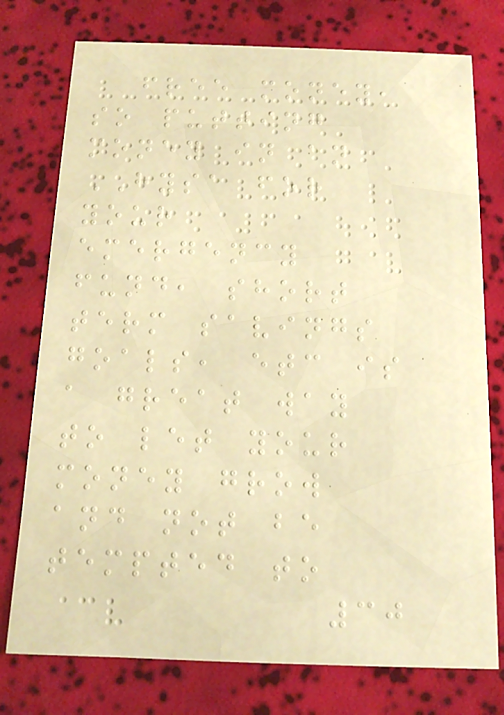free money,
so putting
money in an
HYSA for
your
emergency
fund, short
term savings
goals, etc is
a great way
to let your
money grow
and not be
tempted to
30
